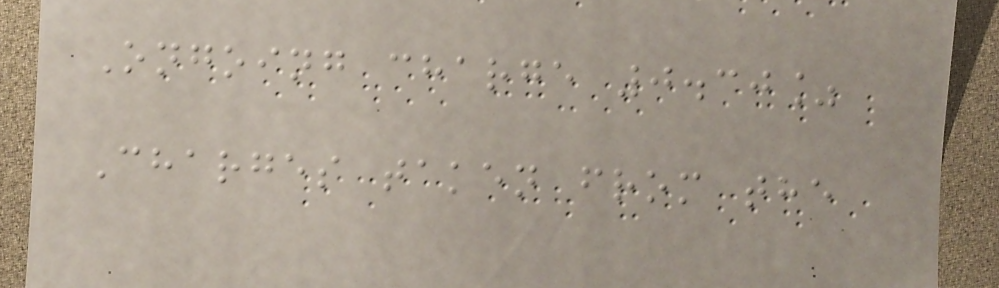Ongoing charge 0.30%
Charges taken from the
